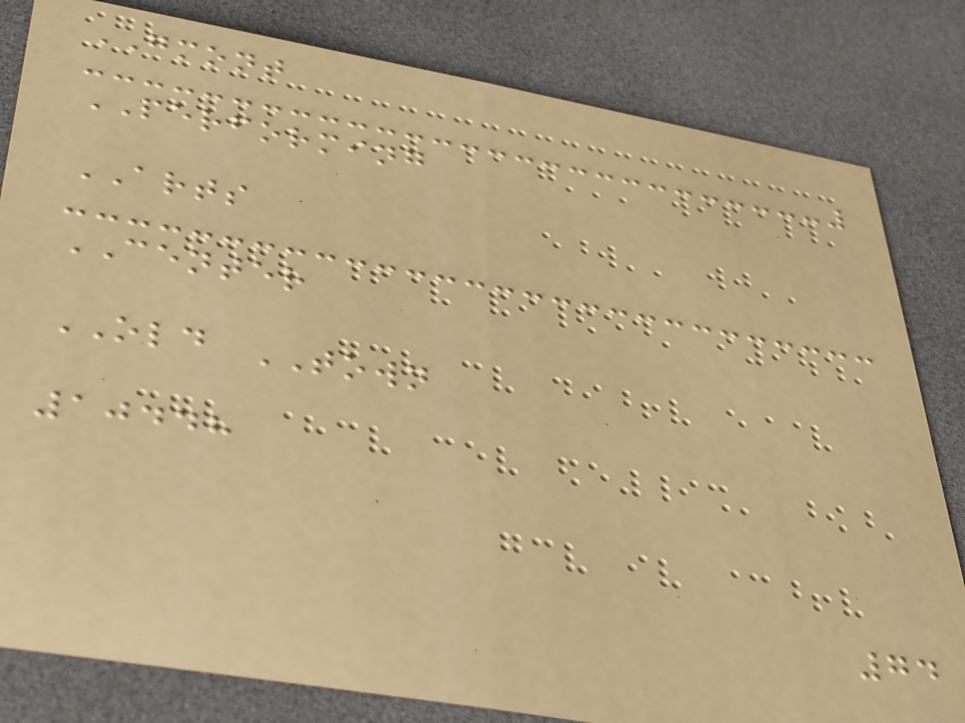GMONT
PERFORMING
ARTS
CENTER
OLD TOWN
10448
74
